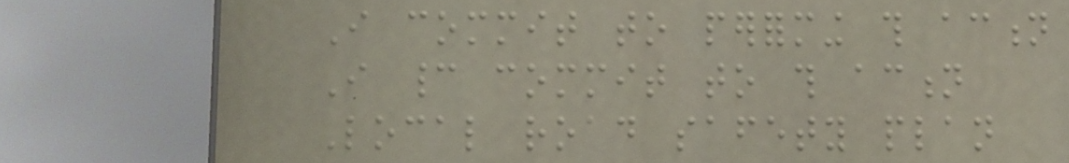I commit to performing this action
I cannot commit to this action
Local road safety plan
